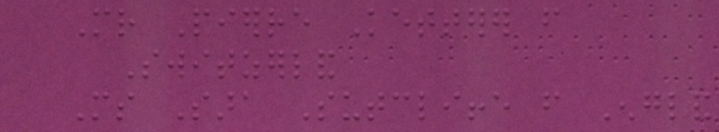Mr Pierre Ketterer from
Switzerland
Ms Sara Sutcliffe from England
